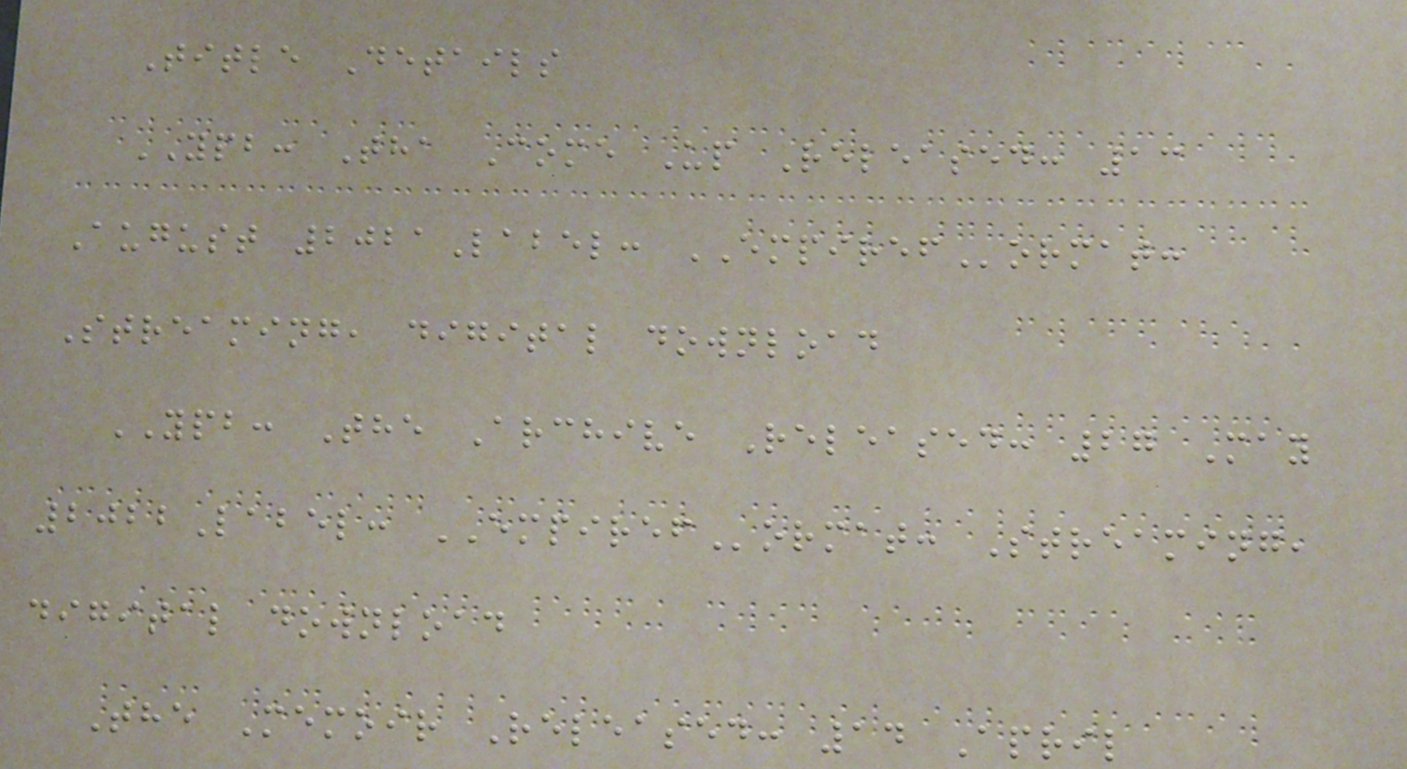Title Details
YPB: Tha Come Up Released: 13
August 2021Label: EMPIREFormat:
Streaming, digital download
YPB: The Archive Released: 27 May
2022Label: EMPIREFormat: Streaming,
digital download
The Memoir Released: 14 April
